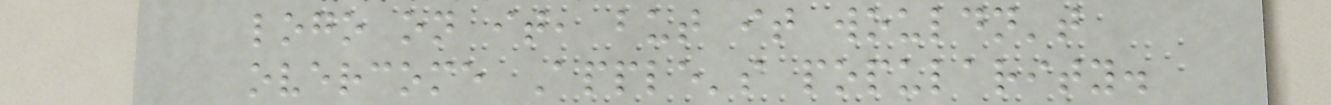logo on it, but it wouldn't
overcome Apple's popularity.
